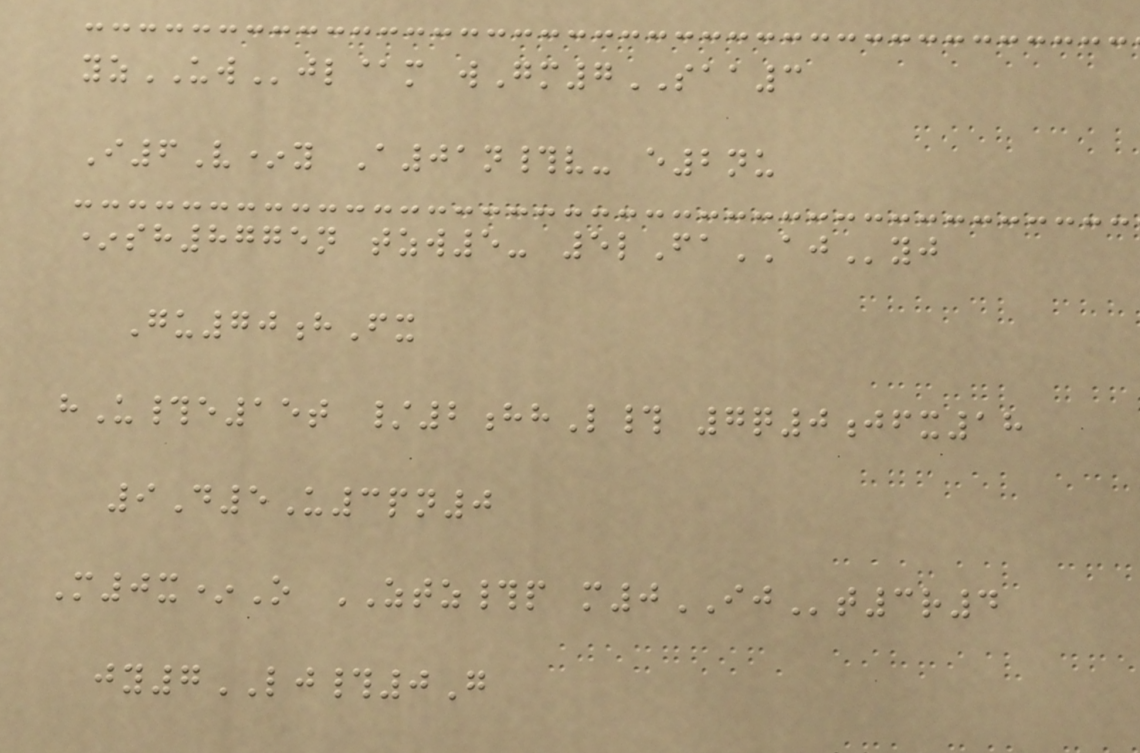yzUWjl@m wGm7SAA3
I6V*y A01n#v- e2nu
*sh8775n tzw5- 5lFaAJyj
Gu70hFx
hU#e15t /2hhL# 7q0jfx18
9D5U3pn0
M0x*O ZTZ#p m0IJt3r4
jy7LJ#0G
